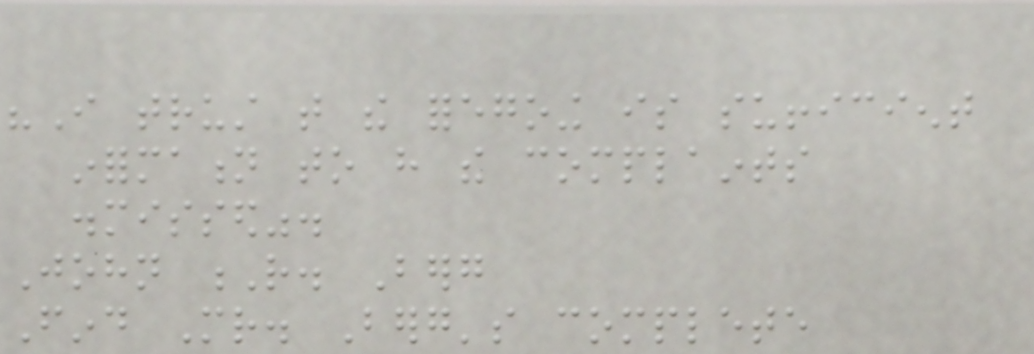"I trust that the foregoing is sufficient
information to have the complaints
dismissed".
John R. Berg
Find Mr. Berg's complete
